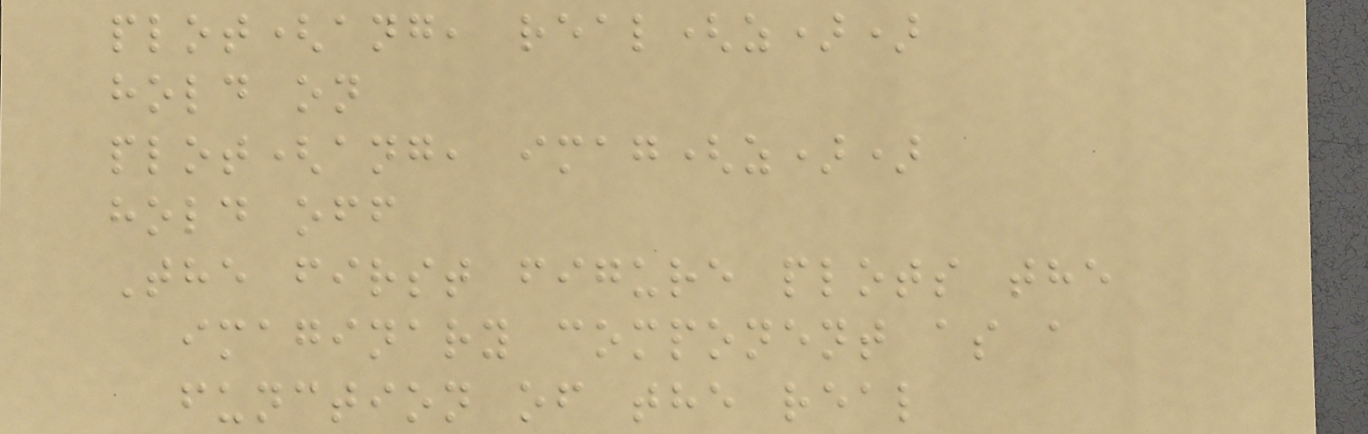plot(ang, real(z))
hold on
plot(ang, imag(z))
hold off
The first figure plots the
imaginary component as a
function of the real
